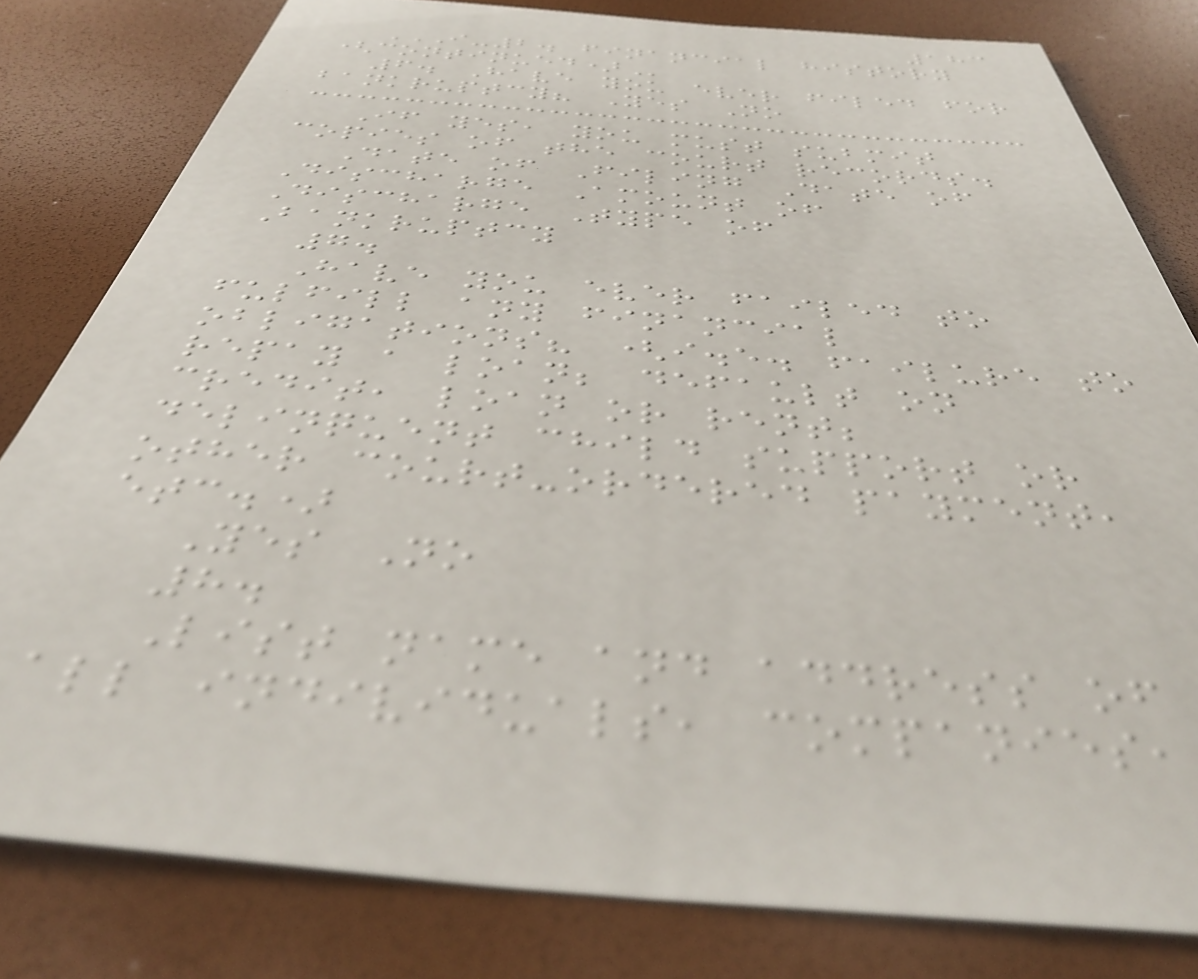183
I-2. FINANCIAL HISTORY
(CONTINUED)
6. Have you ever filed for
bankruptcy? Yes No
If yes, you must submit
copies of the court records.
Date of Filing Date of
Discharge Amount of
Discharge Type of
Bankruptcy
7.
Have you ever failed to
fulfill any financial
obligations? (i.e. failure to
repay a loan; default on
credit, loan or rent;
delinquent child support or
other court-ordered payment,
etc.)
Yes No
8.
List name and address of
all individuals, companies,
